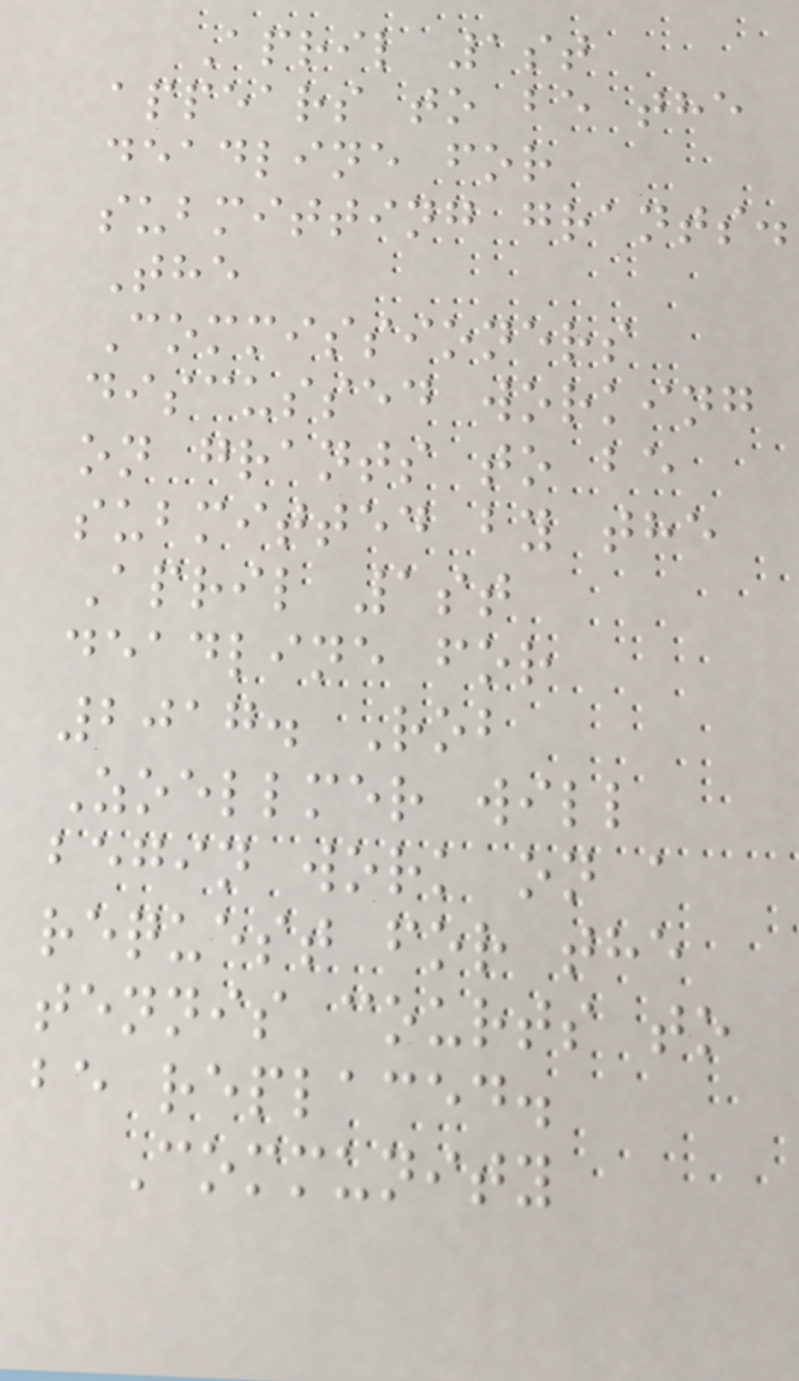April 1st
appears to be the
deadline for
submitting grants.
The
Commissioners
discussed working
on grants to be
submitted by the
April 1st
deadline for
2017. Rob
Zoellmer will
begin work on a
request for the
tennis courts to
be replaced.
Community
